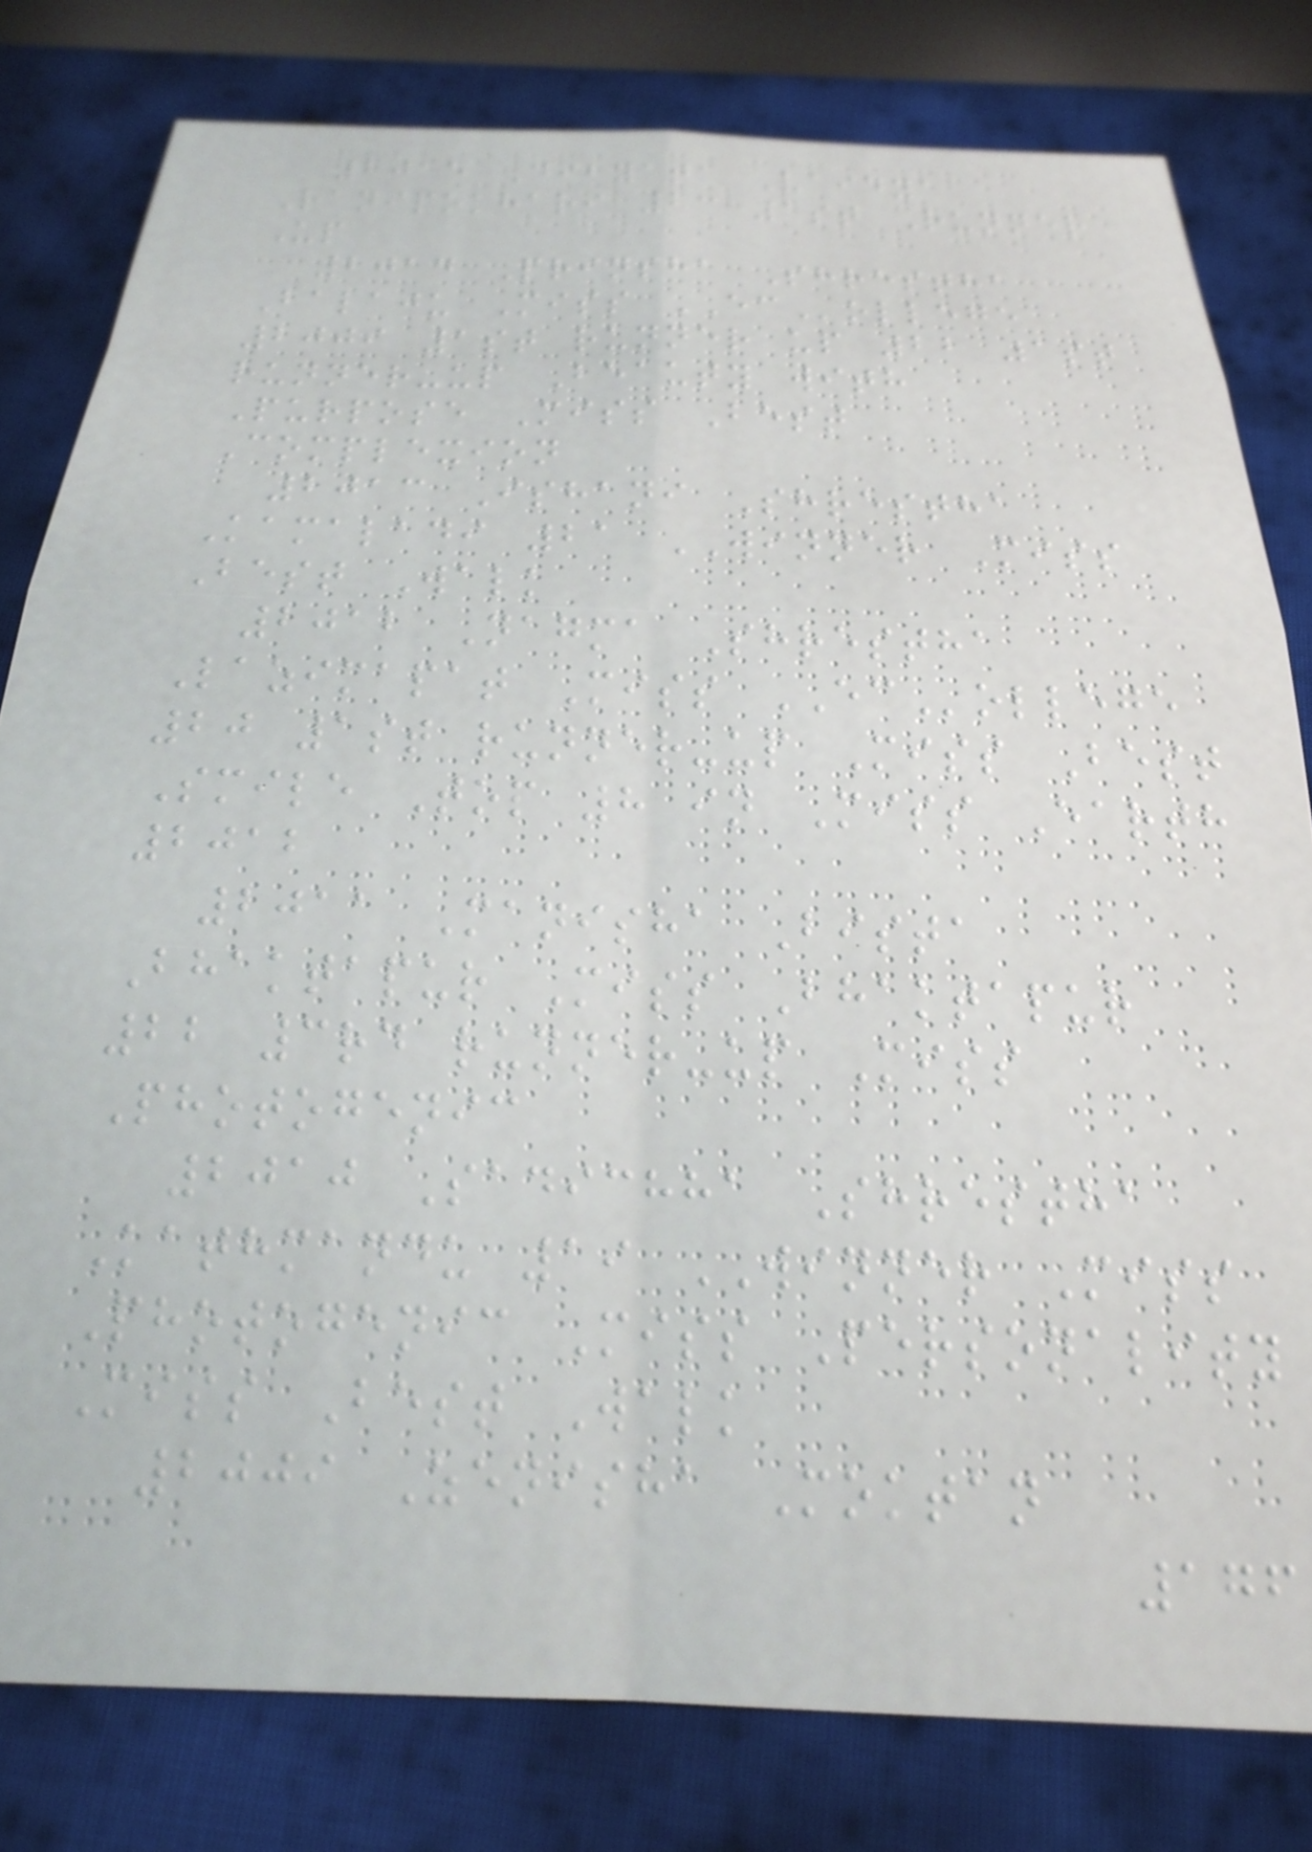2015 Dibyata Vaidya
Ranipokhari 23 1st Runner
Up
2014 Prinsha Shrestha
Balaju Miss ECollege
2009 1st runner up 22 1st
runner-up Beauty with
Purpose Miss Best
Complexion
2013 Ishani Shrestha
Kamaladi 21 WINNER Miss
Best Walk
2012 Nagma Shrestha
Lazimapat Miss ECollege
20 1st runner-up Miss Best
Smile Top 8 in Miss Earth
2012
2011 Manisha Bista
Bhaktapur Miss Bhaktapur
22 3rd runner-up Miss
Photogenic
2010 Sadichha Shrestha
Kathmandu 19 WINNER Miss
Photogenic Miss Personality
Miss Best Walk
2009 Zenisha Moktan
176
